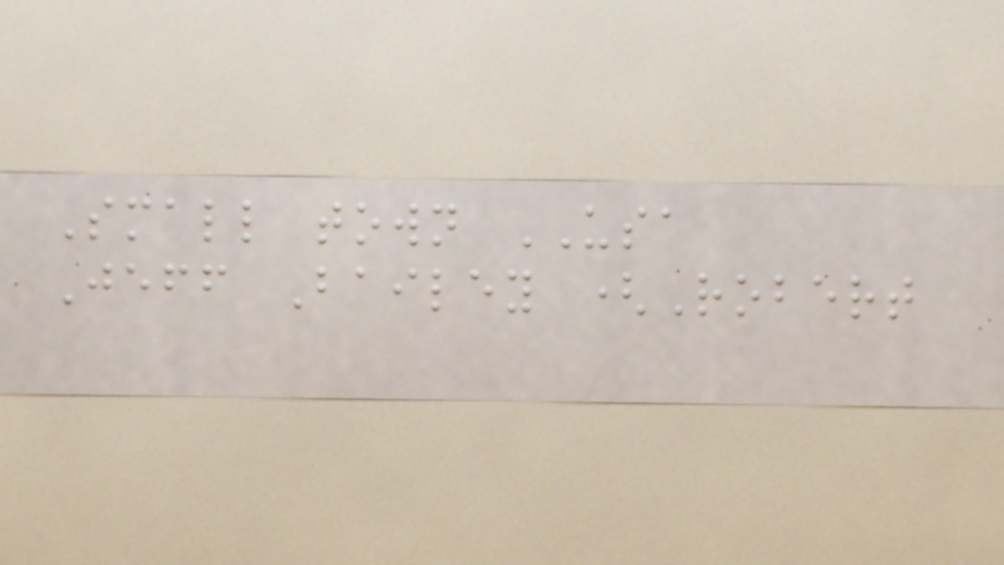Small town USA
Jeff Bailey (Robert
